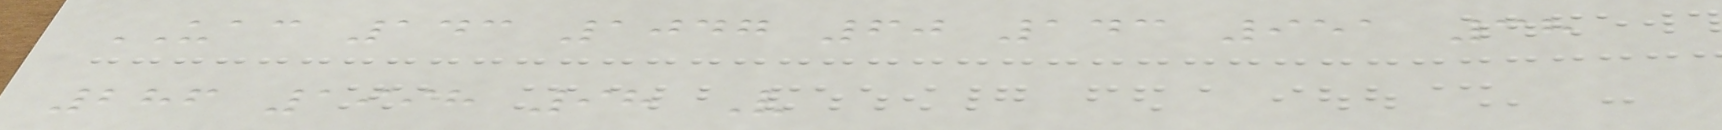UAC 143 1047 60 143 951 38
286 1998 98 V
